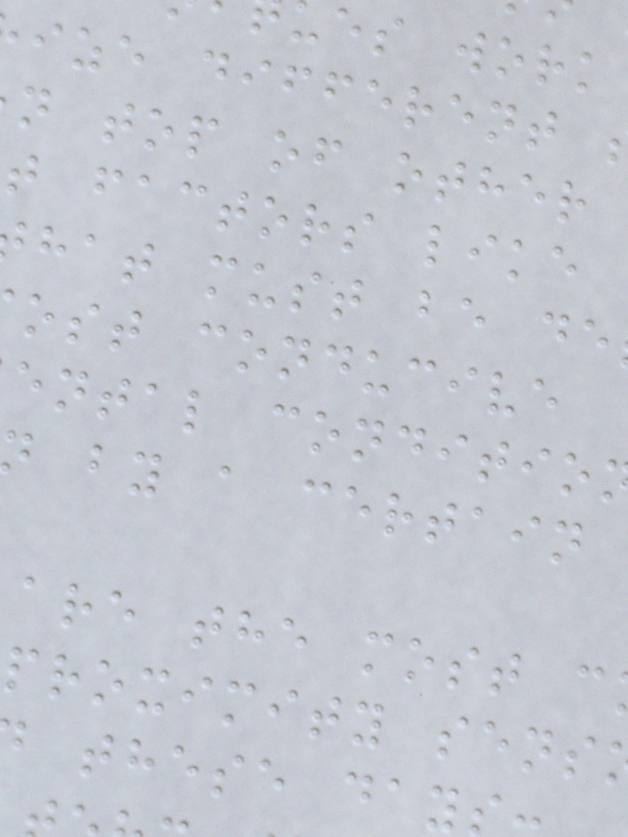es work
ize different
n top of other
t factors like
hat must be de
ost conducive
ental conditio
by a certain
are the most c
proximity sens
these day
